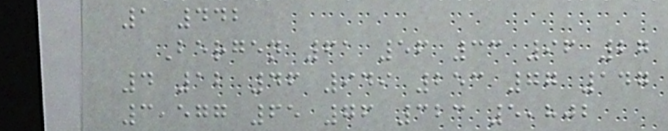1 442
Bergen 61 56 33 96 27
4 12 46 949 253 77 147
3,577 65 76 323 5,802
